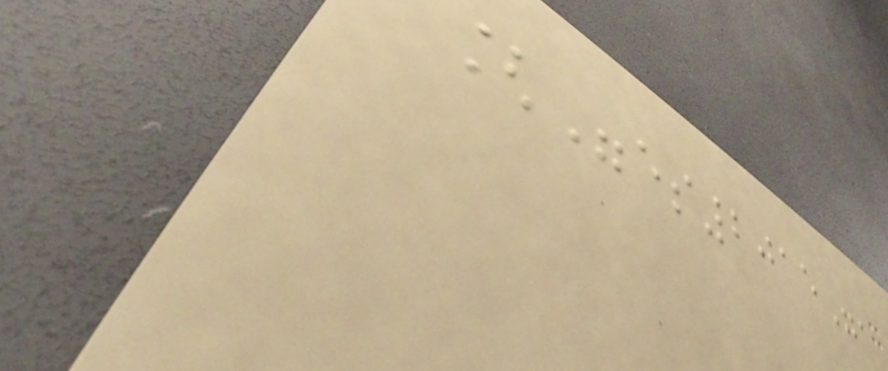["es2015",
